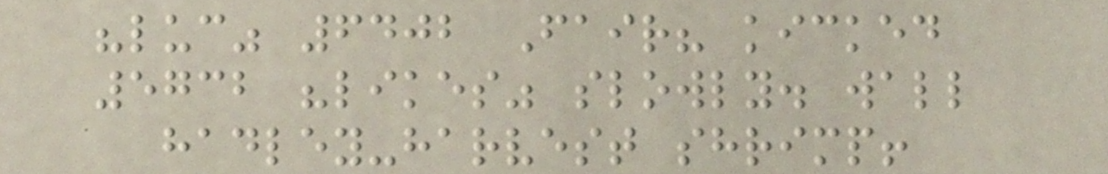"luc" 6402 Fair? kicked
5732 "likes" slowly. wall
hadley-harvest shrimp!
